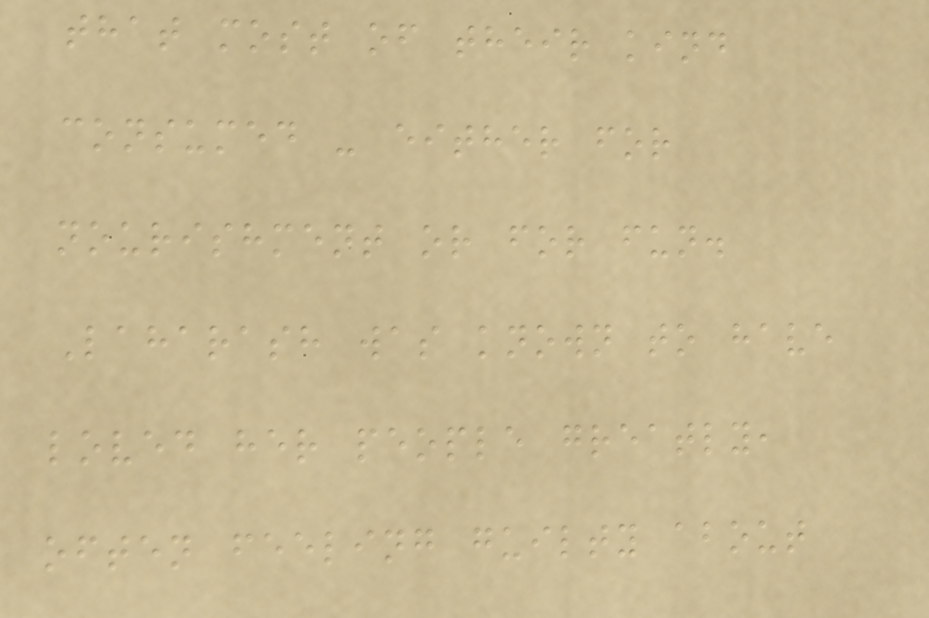that most of their kind
consumed - either for
nourishment or for fun.
Laharash was known to have
loved her people greatly,
often feeling guilty about
